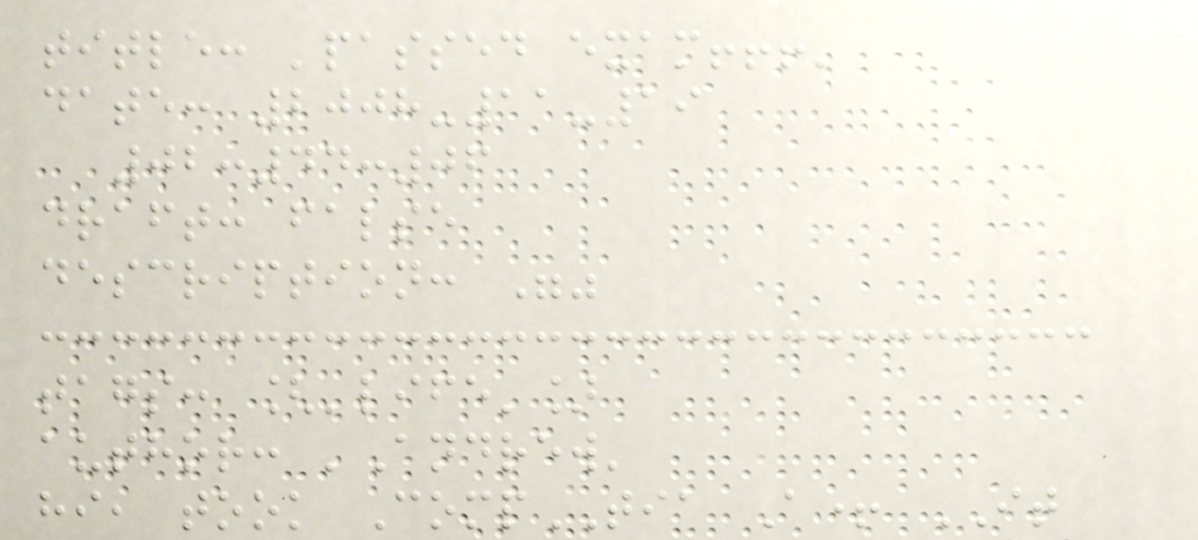title: 'passed exam!!!'
date: 2008-11-19
02:44:06
draft: false
description: ""
tags: ['life']
author: 'Andrew'
hi, took CompTIA A+ IT
